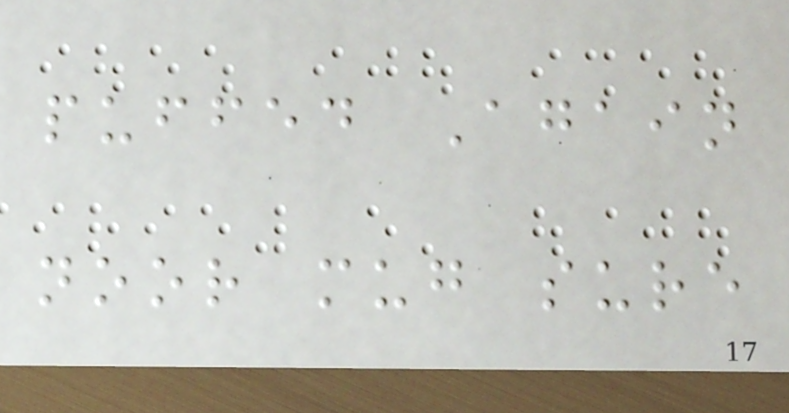puffed Again
noor mug sure
